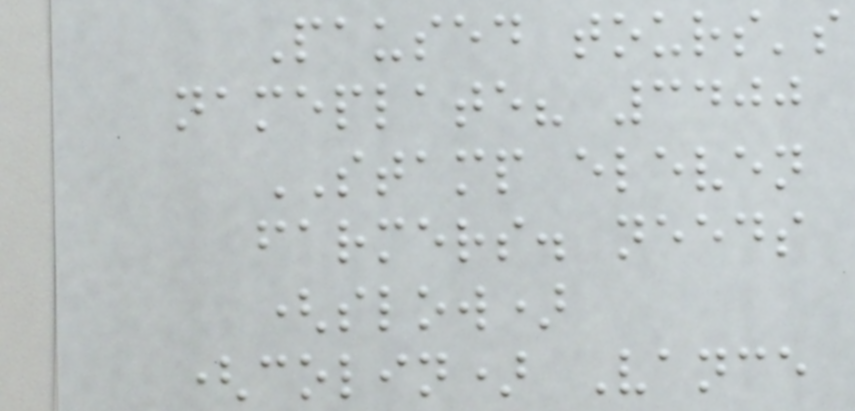Paused tours's
nameplate? 3400
STAMP eleven
farmers. needs
(slow)
(colin) Vance
